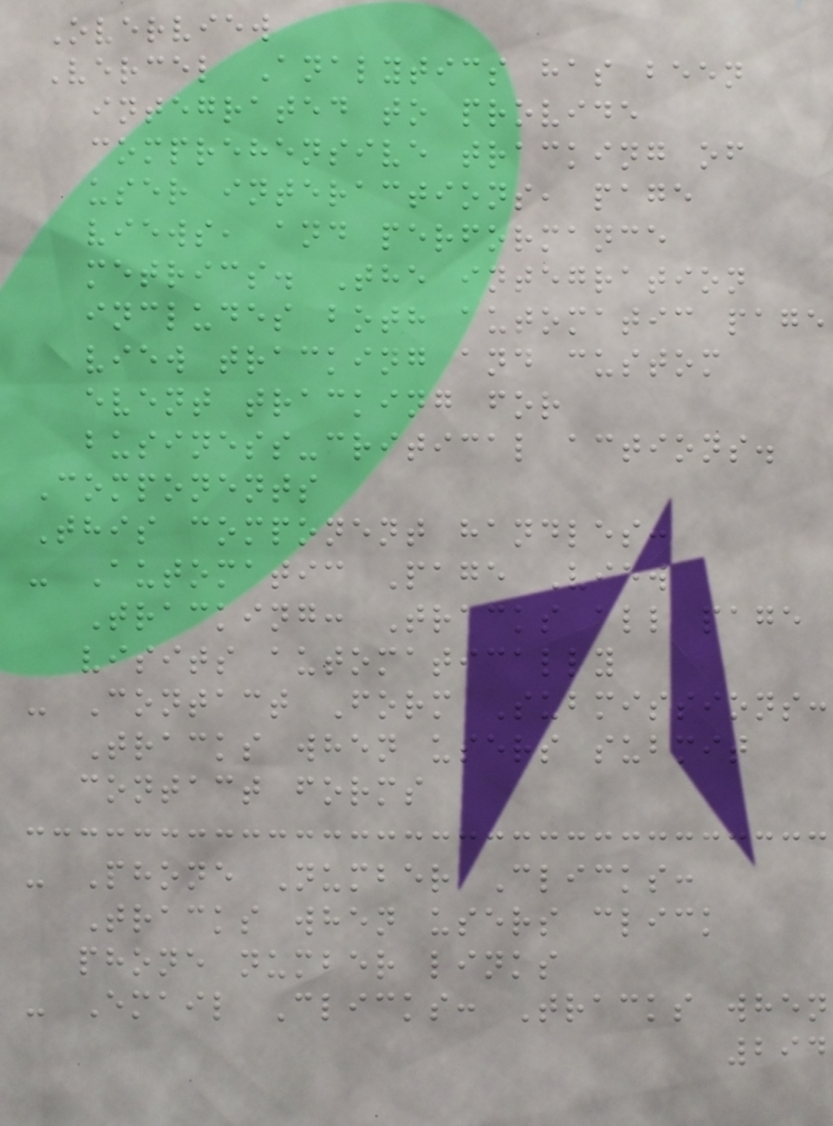Overview
Vercel Analytics has been
integrated to provide
comprehensive tracking of
user interactions, page
views, and performance
metrics. The integration
includes both automatic page
view tracking and custom
event tracking for
business-critical actions.
Components
This component handles:
- Automatic Page View
Tracking: Tracks all page
visits automatically
- Contact Form Submissions:
Tracks when users submit
contact forms
- Phone Number Clicks:
Tracks when users click
phone number links
- Email Clicks: Tracks when
294
